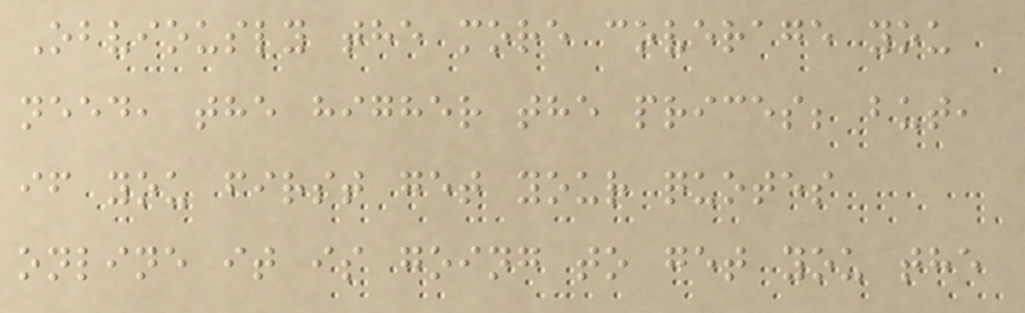Obviously the more coverage you
need, the higher the prices; but,
if you first get your quotes
online it is going to get you the
